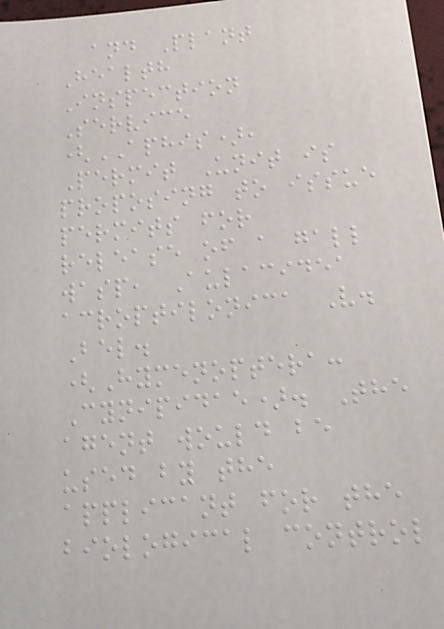and Plant
Health
Inspection
Service
(APHIS),
Permit Unit is
proposing to issue
permits for
release of a gall
wasp, Aulacidea
acroptilonica V.
Bel.
(Hymenoptera:
Cynipidae). The
agent would be
used by the
applicant for the
biological control
